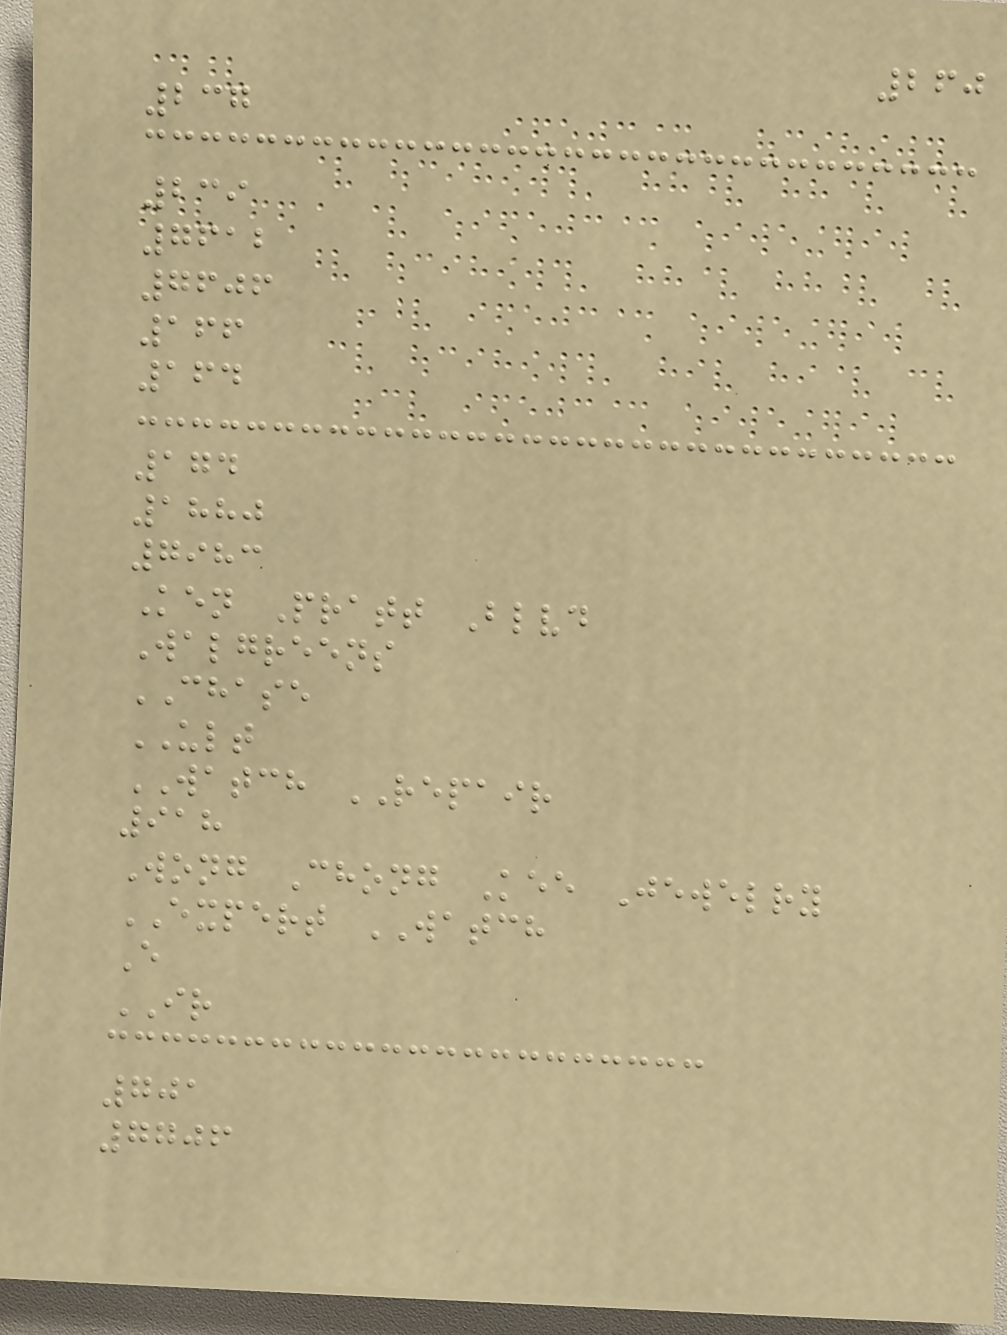260
237
239
7612
7606
166
164
174
1880
7983
Ken Pratt Blvd
Walgreens
CHASE
ULT
WATCH REPAIR
918
Wong Chong Kee Jewelry
EXPERT WATCH
E
IR
701
7706
